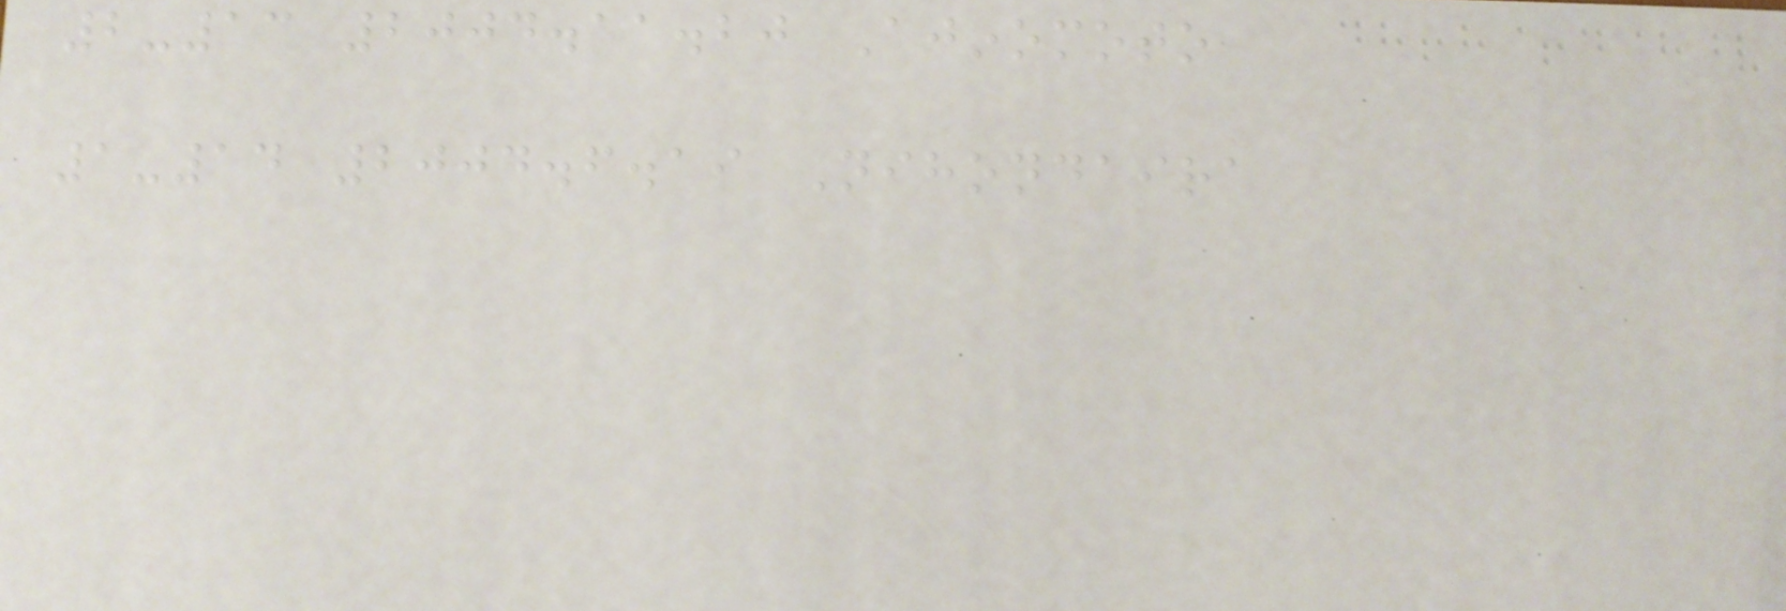2-13 2004.11.20 Ajinomoto
1-14 2004.6.19 Nihondaira
